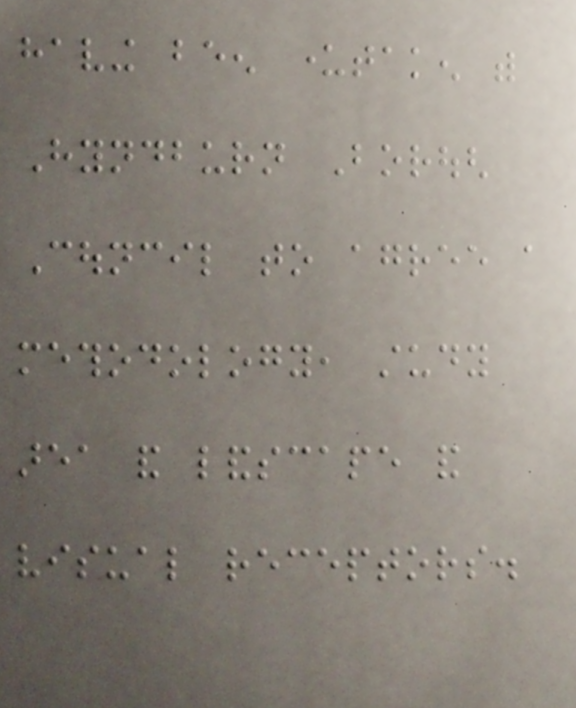having been undertaken with
Hyndburn Borough
Council to agree a
methodology, study
area and landscape and
visual receptors.
